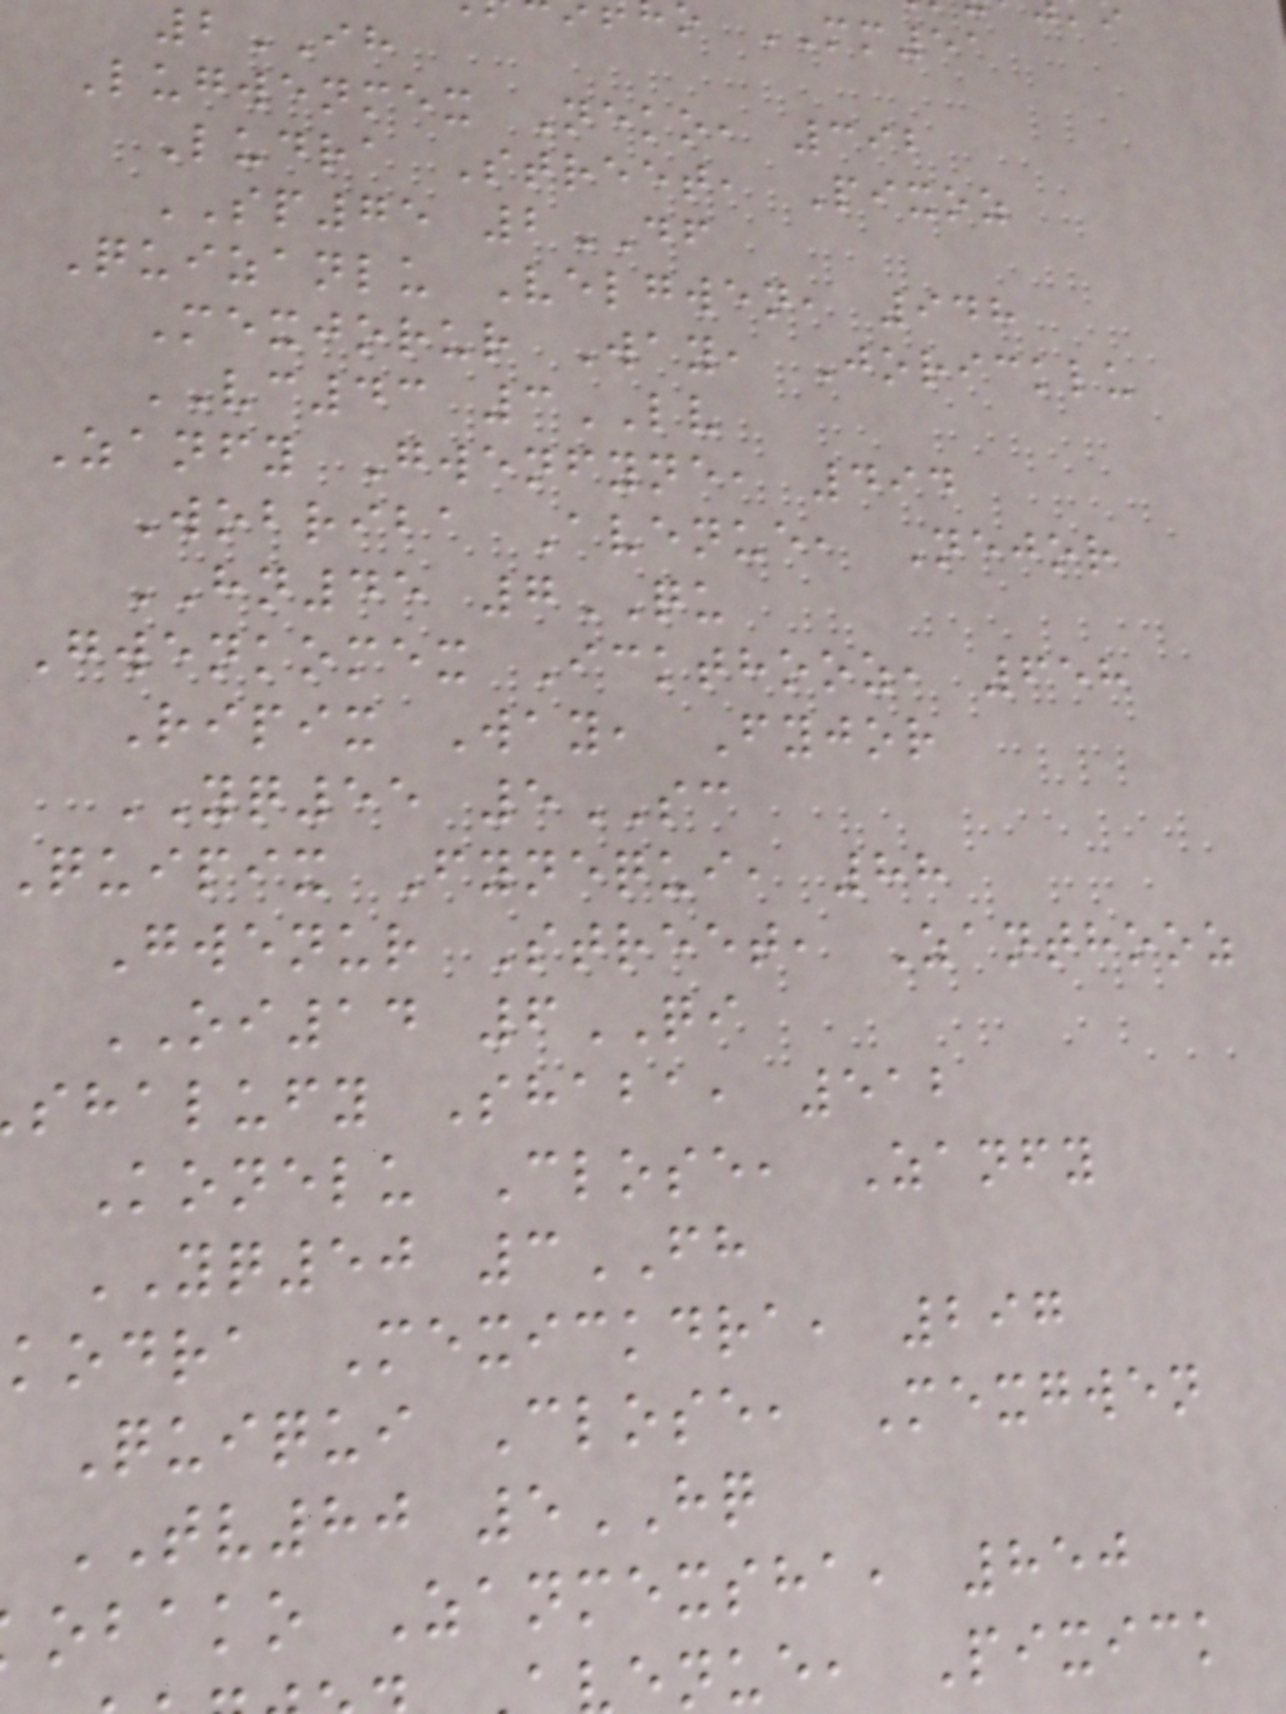o MM51
2IH
Lugwenmex Neko, 392
Ludra Street, Pixoz
SP75 2DF
Quizanlu Velgwen, 948
Mexjorur Way, Joricklu
VC43 3LV
Zanfy Gwenfyne, 494
Wobriba Avenue, Nejor
HN45 7QU
Gwenkomex Ickthooz, 658
Ripix Way, Fyjor
YQ55 5SC
quipix Fynequi, 88
Gwenur Street, Zanthooz
OI14 6QI
shalufy Shaba, 512
Konelu Close, Zanfy
YQ50 3FH
kodra Mexickdra, 297
Quiqui Close, Mexgwen
TV80 5HQ
obako Zanmexsha, 850
enue, Pixick
